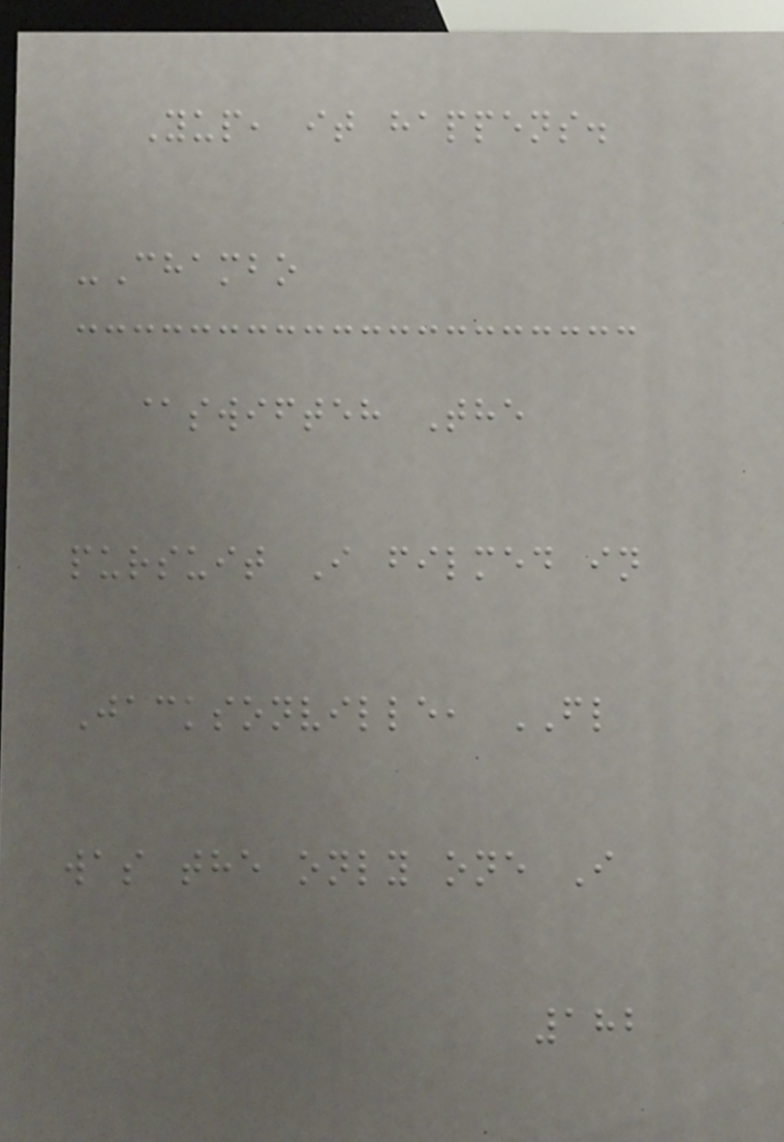Yup, it happens.
-Chambo
@swifteh The
pursuit I filmed in
Jacksonville, FL
was the only one I
182
